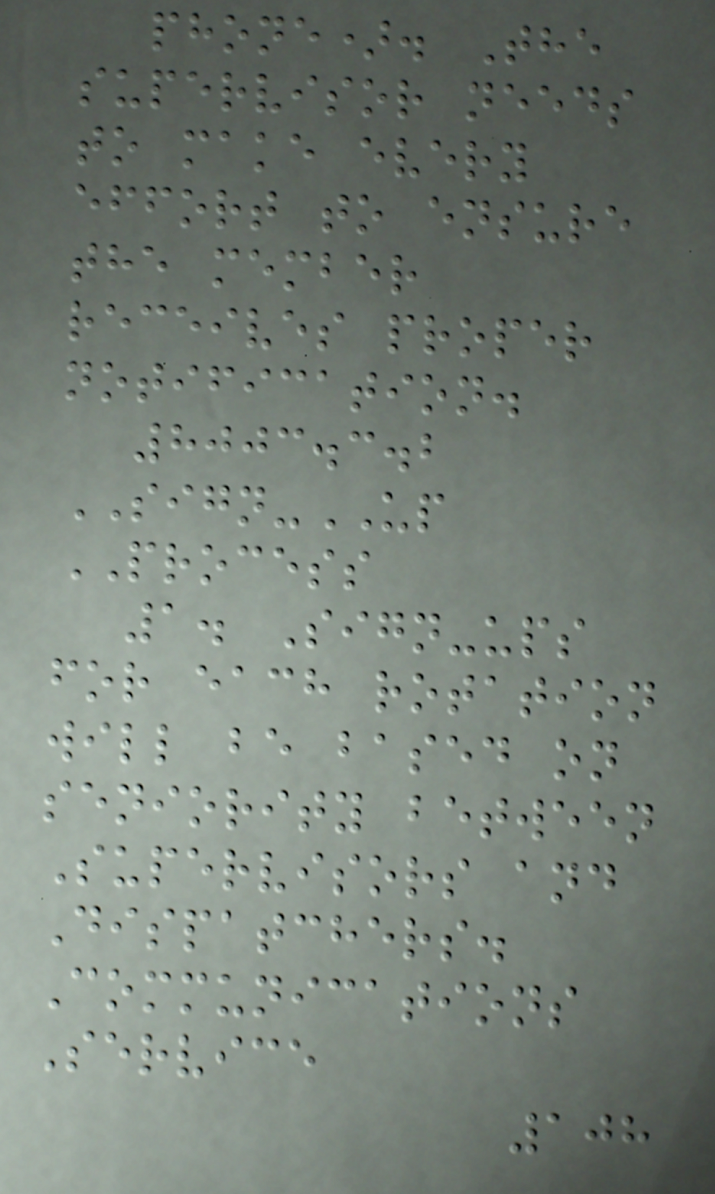phone). The
supervisor needs
to make every
effort to ensure
the member
receives proper
notification.
8003.3.2
SIGN-UP
PROCESS
1. Sign-ups
for each rotation
will be based on
seniority between
Supervisors and
Dispatchers.
Communications
Service
108
